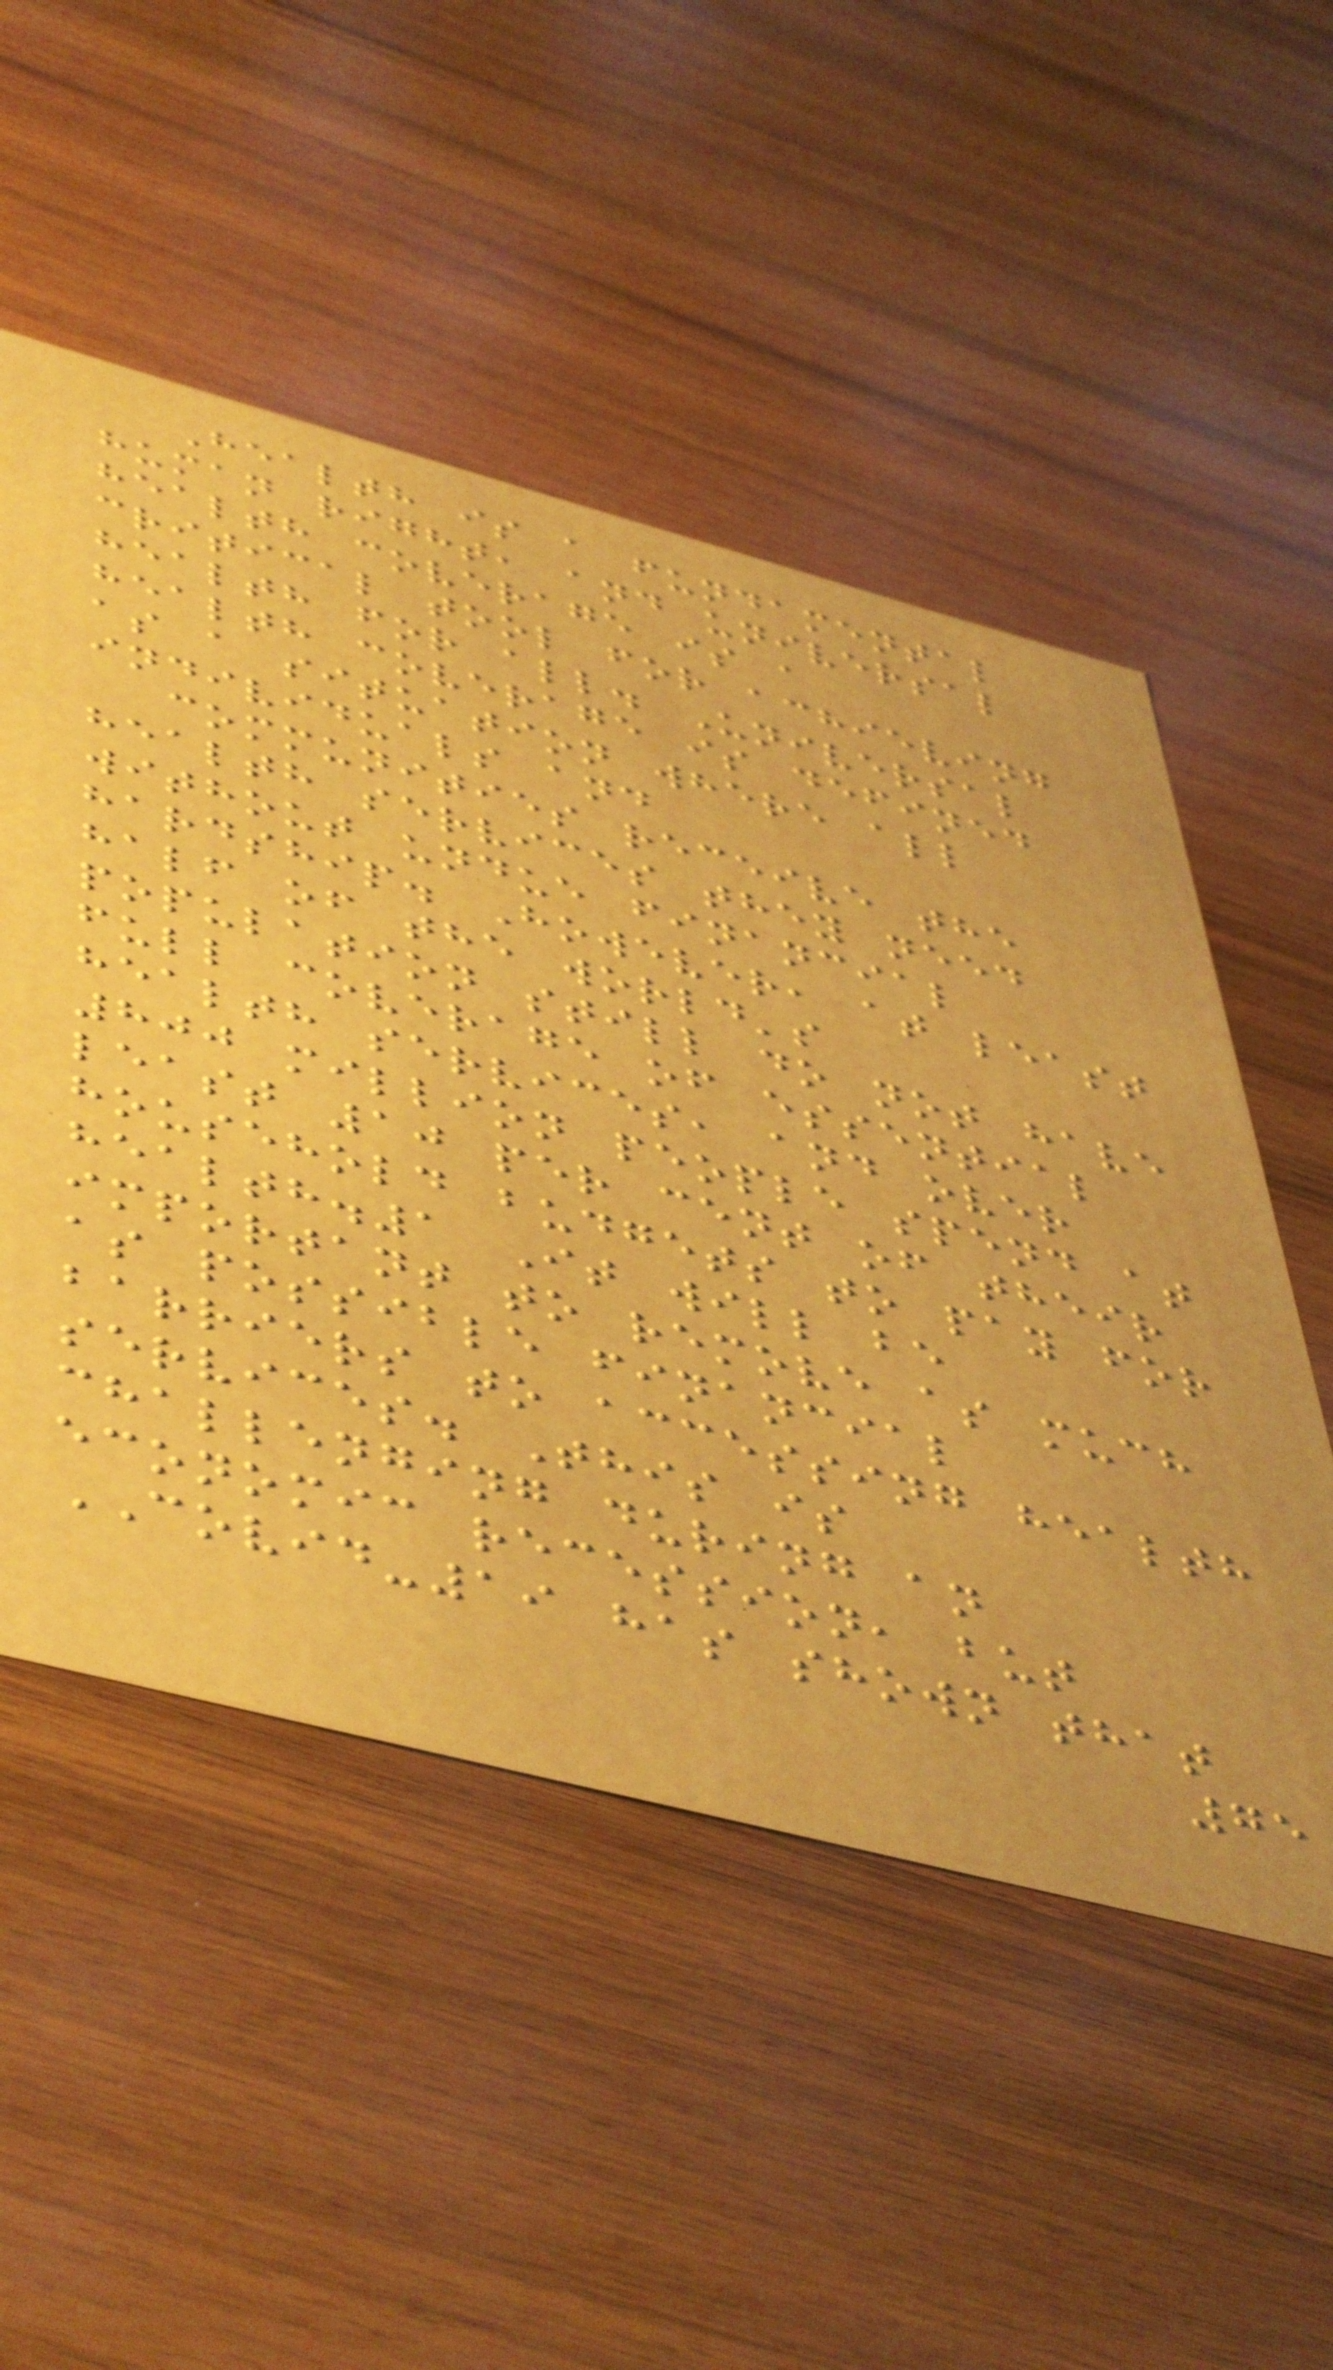Health is a fundamental
human right, and universal
health coverage is a
critical tool for achieving
health for all. Universal
health coverage is defined
as a situation where all
individuals and
communities receive the
health services they need
without undue financial
hardship. However, at least
half of the world's
population still do not have
full coverage of essential
health services, and over
800 million people spend at
least 10 per cent of their
household budgets to pay for
health.1 It will be
important to remove as much
as possible financial
barriers to accessing health
services. This is
challenging during an
economic recession, but
COVID-19 has shown that
75
